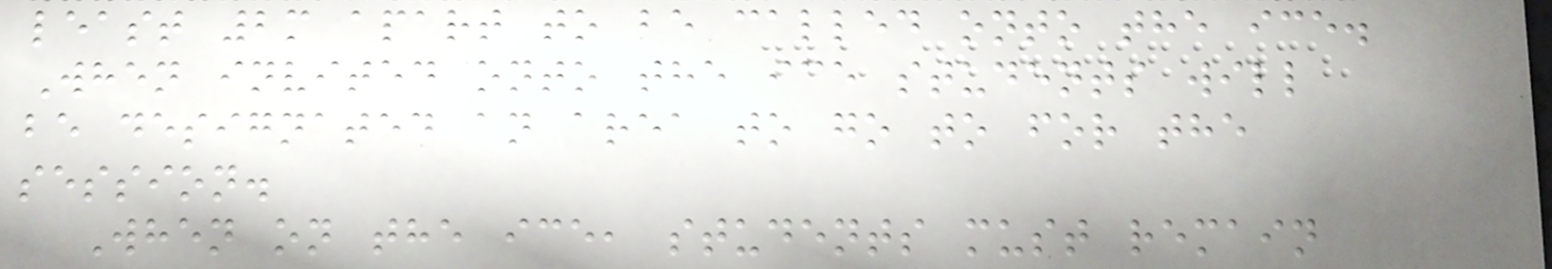least 2m apart to be called onto the ice.
When invited onto the ice students will
be designated an area to go to for the
session.
When on the ice, students must remain
